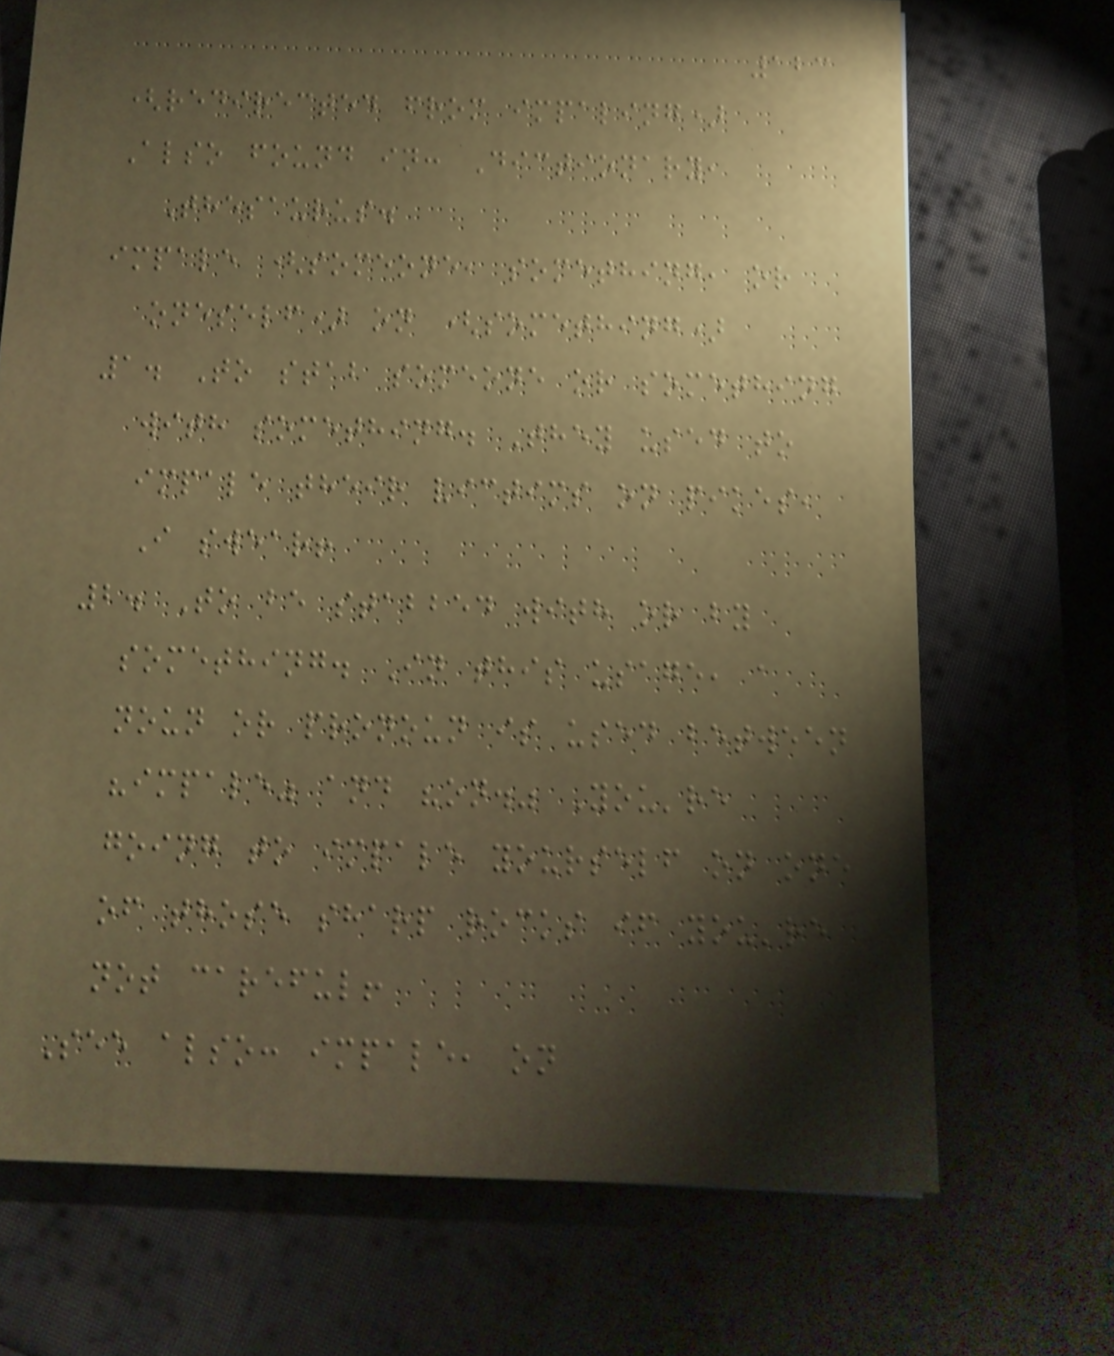123
(redirected from impaling)
Also found in: Dictionary,
Thesaurus.
impale (someone, something, or
oneself) on (something)
1. To stab someone or something
with something. They used to
impale their victims on pikes,
I swear!
2. To be stabbed with or by
something. In this usage, a
noun or pronoun is used between
"impale" and "on." You're
going to impale yourself on one
of those sharp rocks if you're
not careful!
See also: impale, on
